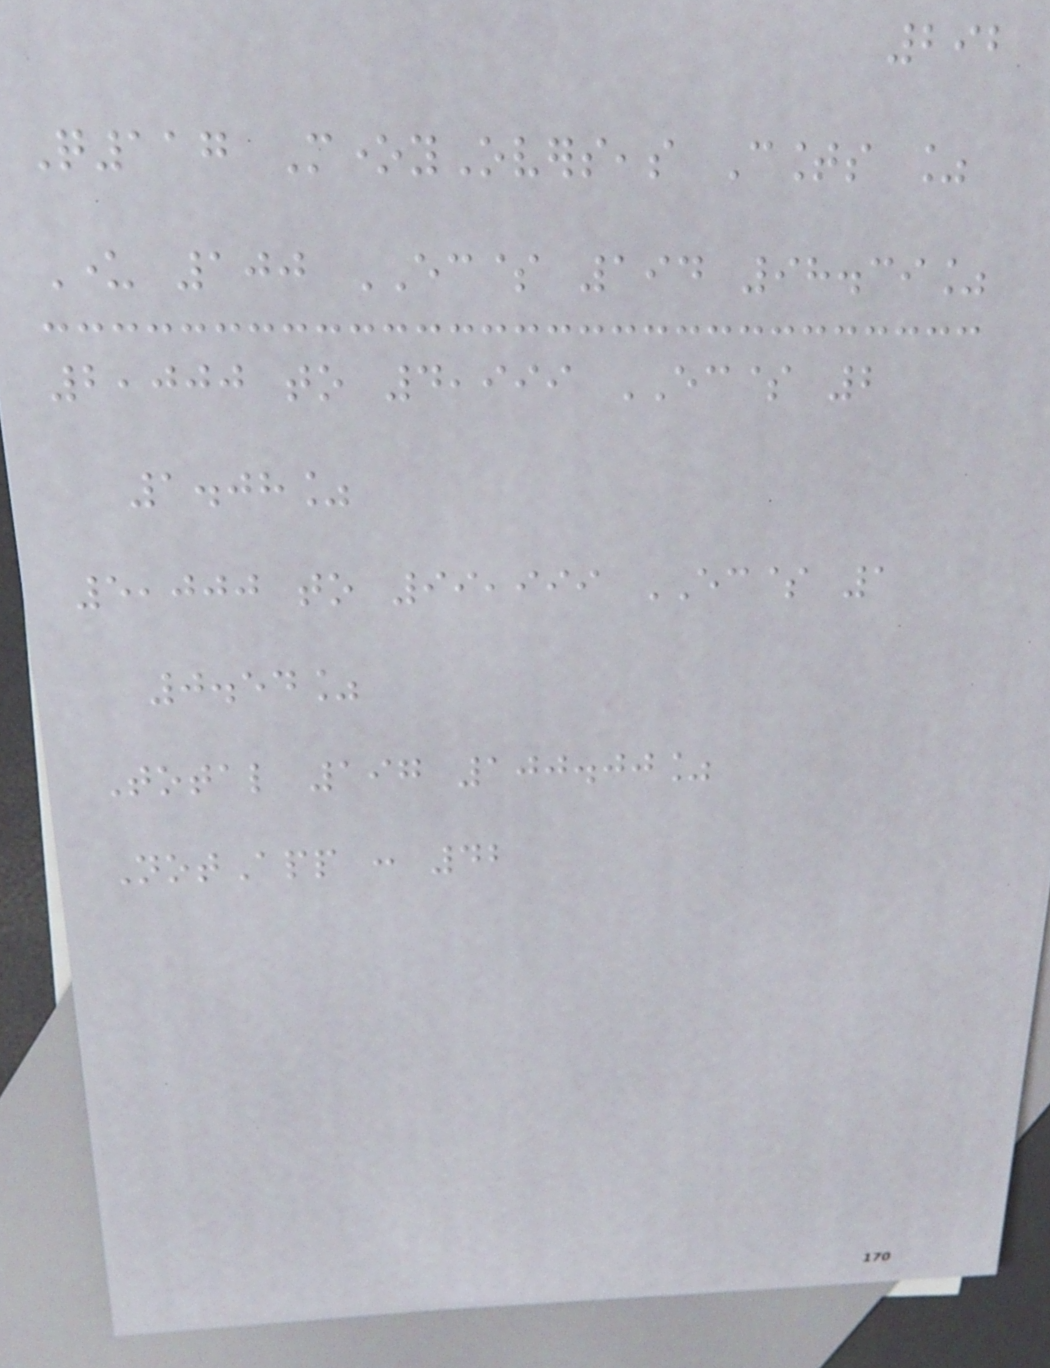292
Q117 MoneyOverseas Counts %
Under 100 EC$ 194 98.39%
2,000 to 4,999 EC$ 2
1.08%
5,000 to 99,999 EC$ 1
0.54%
Total 197 100.00%
NotApp : 42
